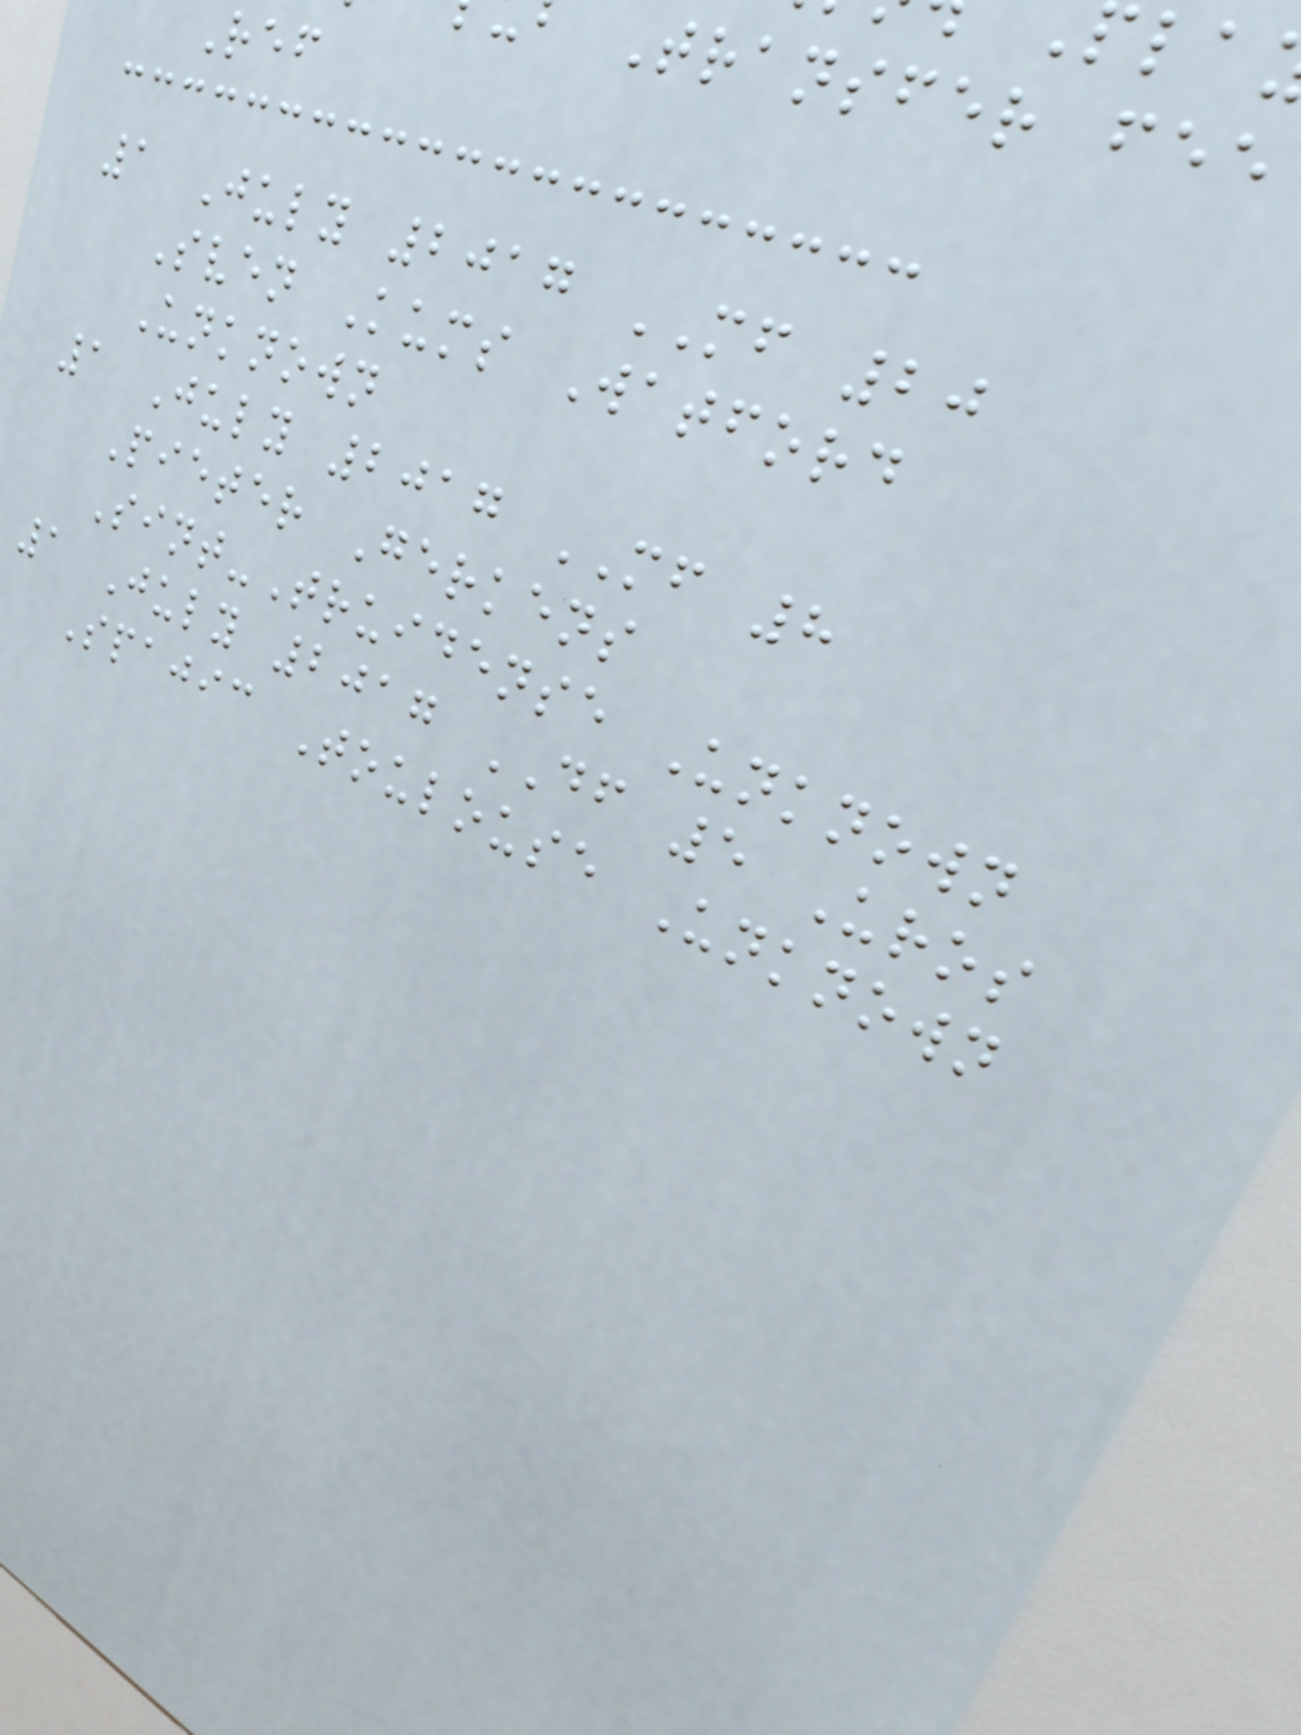Transfer fee
Ref
1 July 2017 MF 20
Sven Kums Watford
Unknown
1 July 2017 MF 8
Pieter Gerkens
Sint-Truidense Unknown
1 July 2017 DF 5 Uros
Spajic Toulouse Unknown
